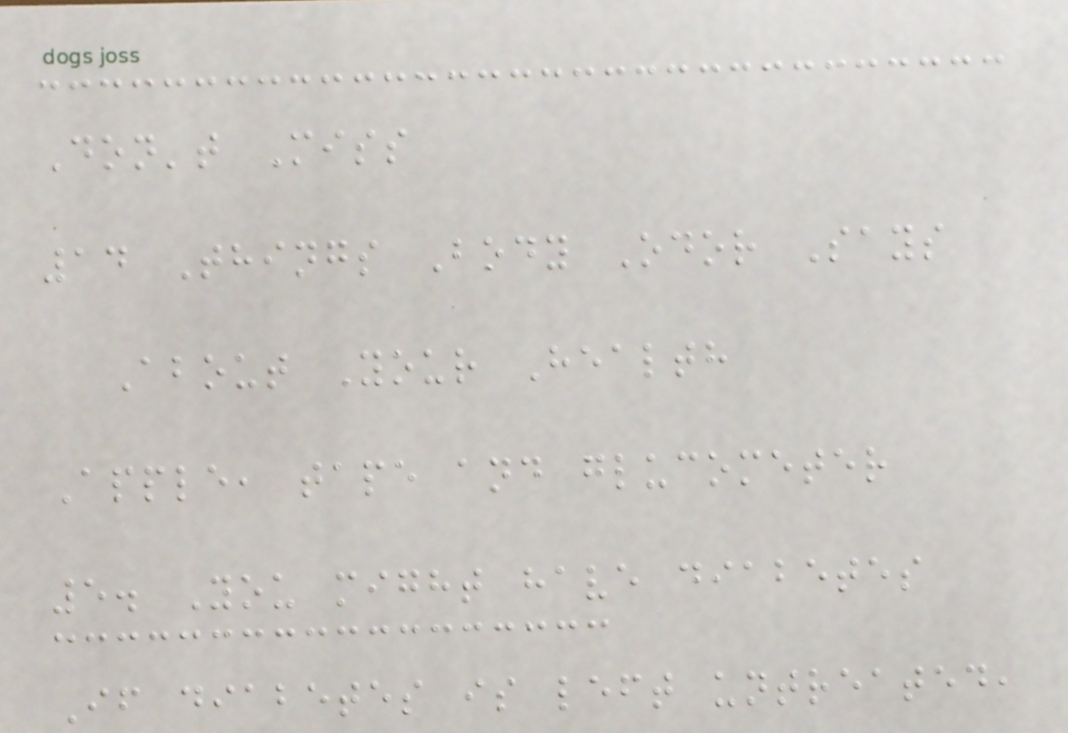Don't Miss
14 Things Body Odor Says
About Your Health
Apple, tape and glucometer
5. You might have diabetes
If diabetes is left untreated,
